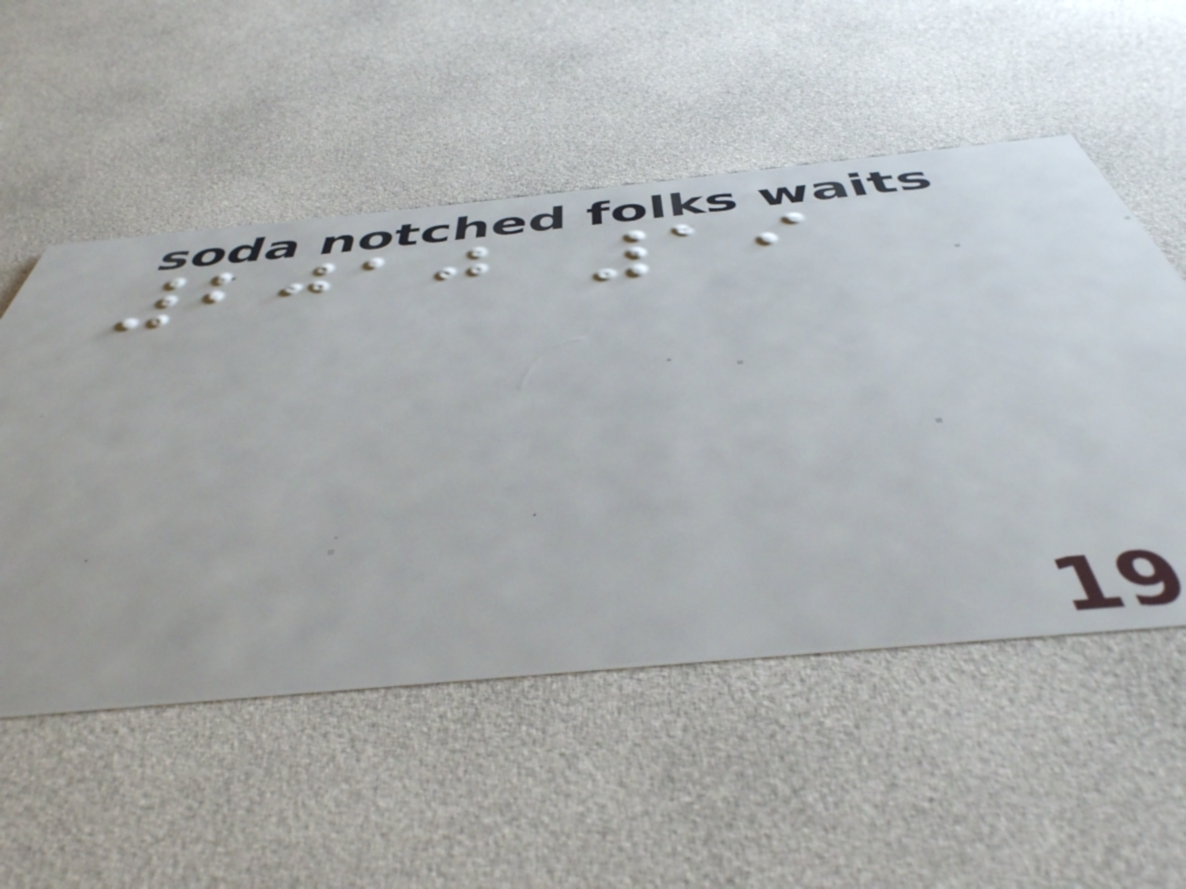2010 19
